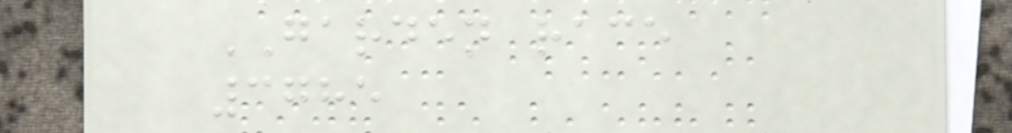GARDEN race
3785
